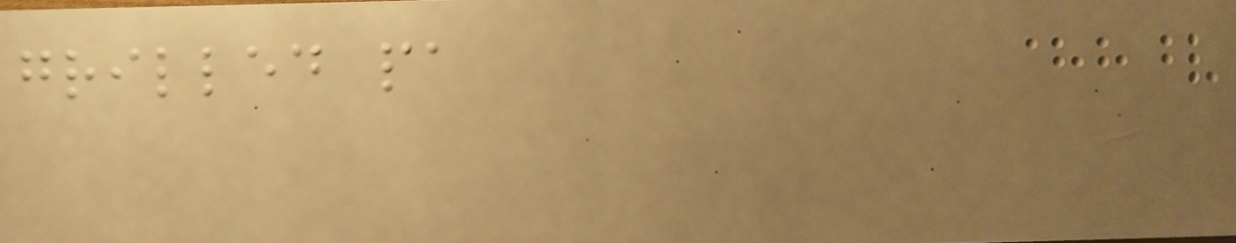grilled pa
